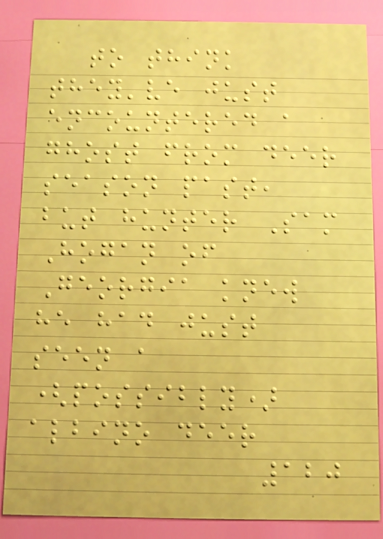to think
they've just
encountered a
ghost from deer
season past,
but hunter Sam
Hogan of
Georgia knew
he had just
seen a
(possibly)
albino deer
120
